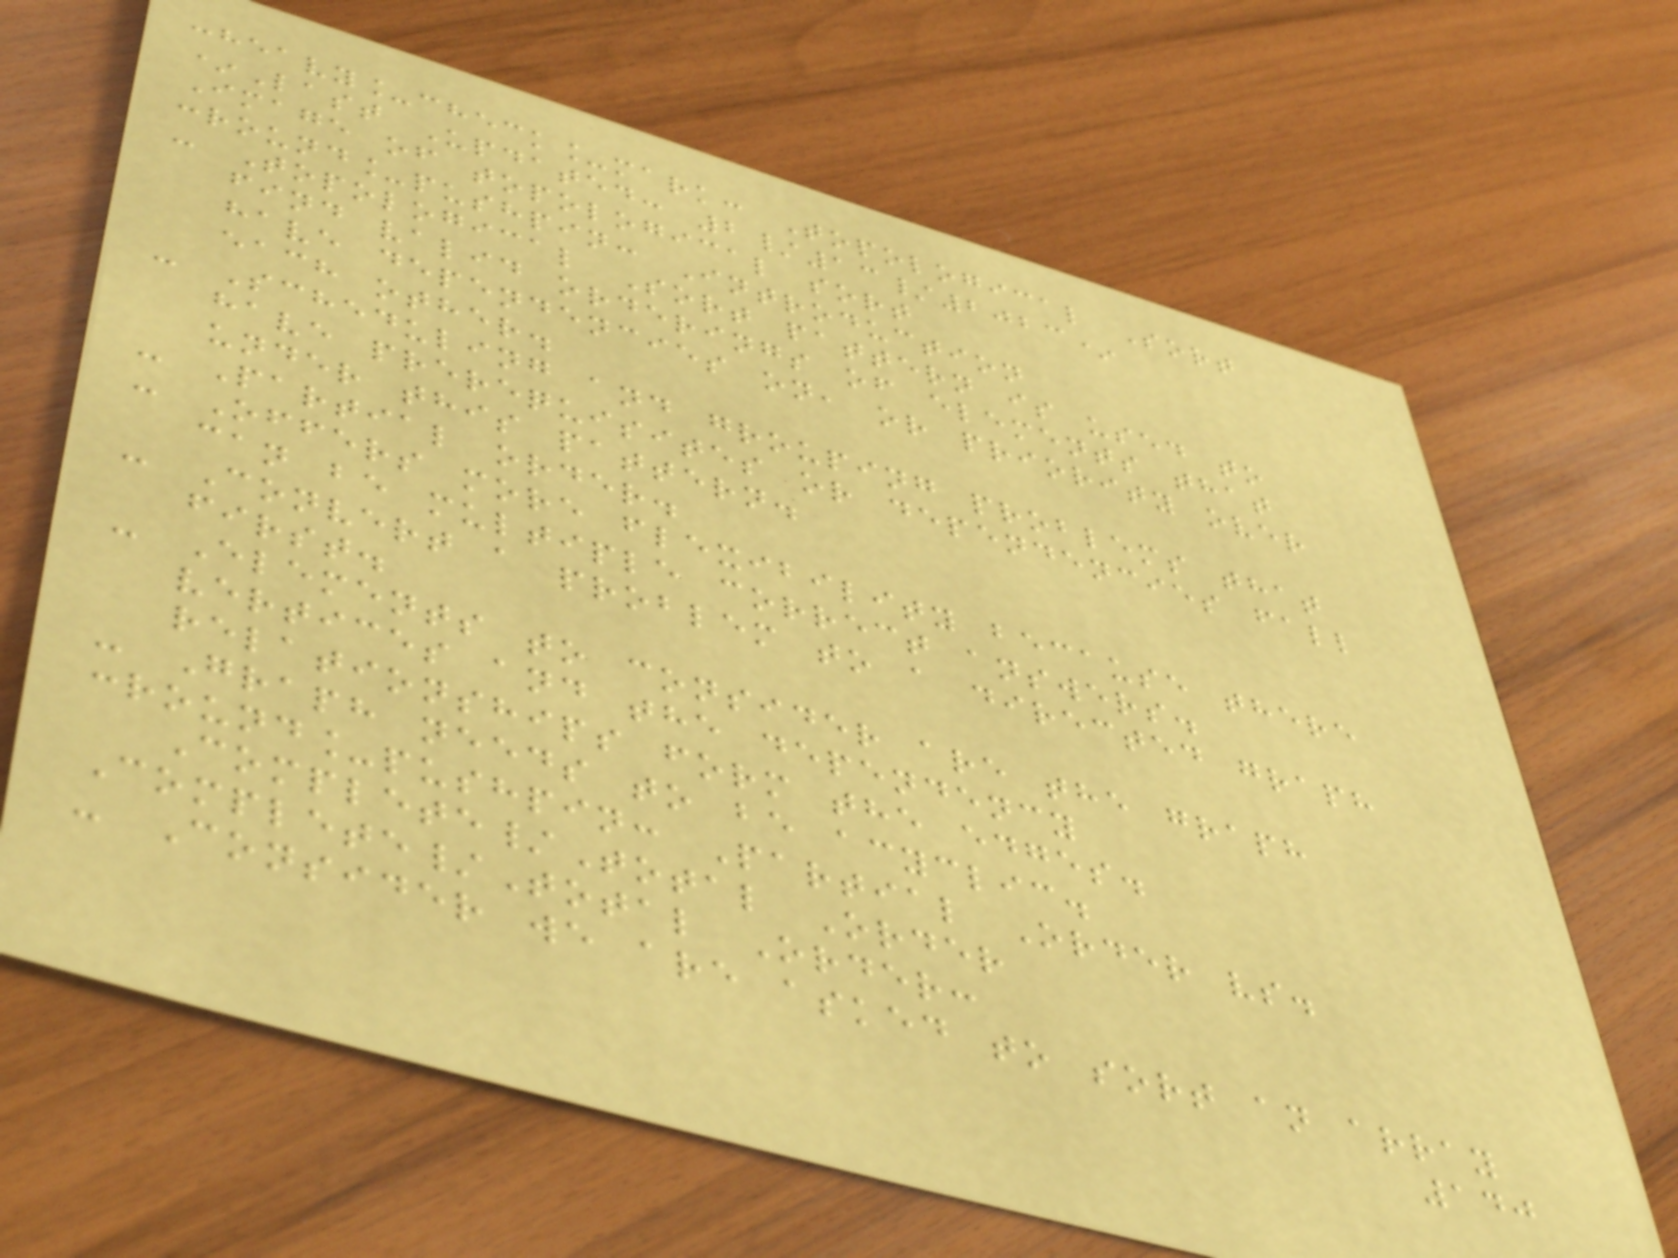:heavy_check_mark: Topological Sort
*Last Updated: 2/13/2023*
Image of topological sort
:round_pushpin: Introduction
- Topological Sort pattern is used to
find valid orderings of elements that
have dependencies on, or priority over
each other.
- Scheduling and grouping problems that
have prerequisites or dependencies fall
under this pattern.
- Partial order.
- Offers more flexibility because there
can be multiple correct answers.
- Convert a problem to a directed graph
first.
- Elements to consider are the graph
vertices and the dependency
relationships form the edges.
- Graph needs to be acyclic.
:round_pushpin: Partial Order vs.
Complete/Total Order
Complete/Total Order:
- Consider we are asked to sort an array
140
